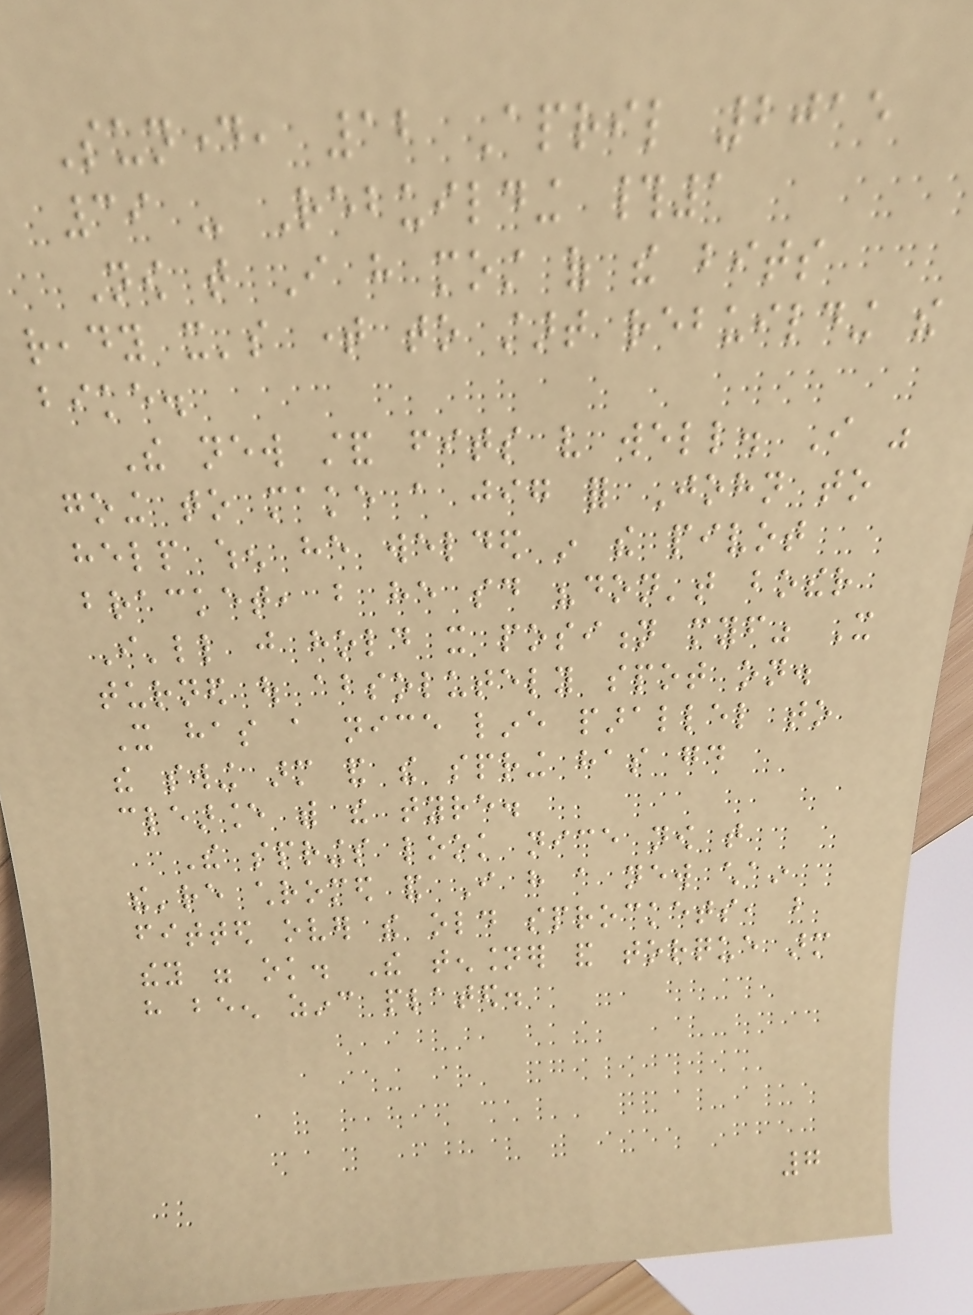Sunday, 12 April 2015
39 - Rebuilding #1
Now that I have most of the bits
ready it's time to start rebuilding the
bike.
The new stand fits very well. I was
going to make a jig for John to
help when he welded in the pivot
bracket, but he said "don't bother
I'll just hold it position myself" It
turned out absolutely spot on.
It has a nice line parallel to
the swing arm and the spring has good
clearance with the tyre.
The springs look nice now that
the're chromed and I have a new chain
fitted over the old sprockets, but
they were ok. The tensioner and torque arm
have been zinc plated.
7
